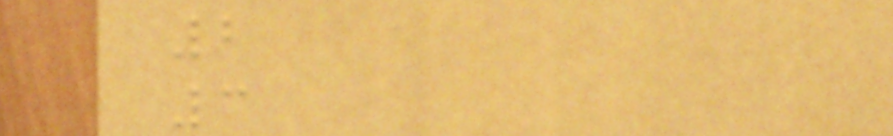2
3
